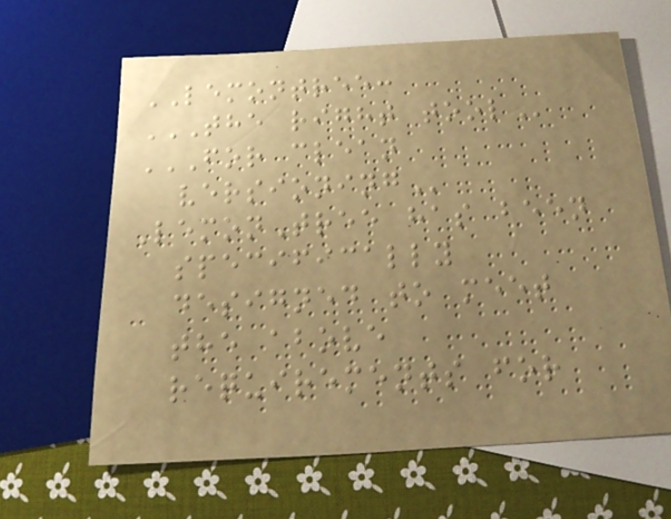LEMONTREE:
THE RIGHT TOOL
FOR CLEAN
VERSIONING
LemonTree has been
specifically
designed to meet
the above
requirements for
